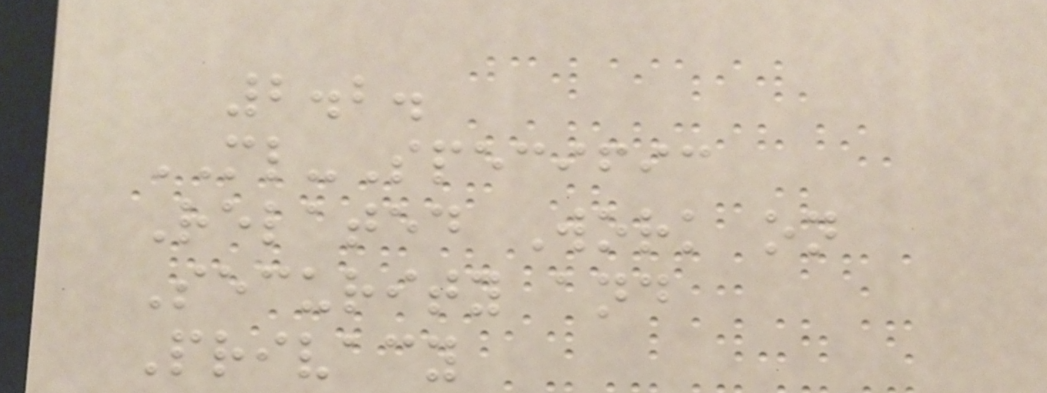2.2.
ML-Specific
Related Work on
Security and
Privacy
